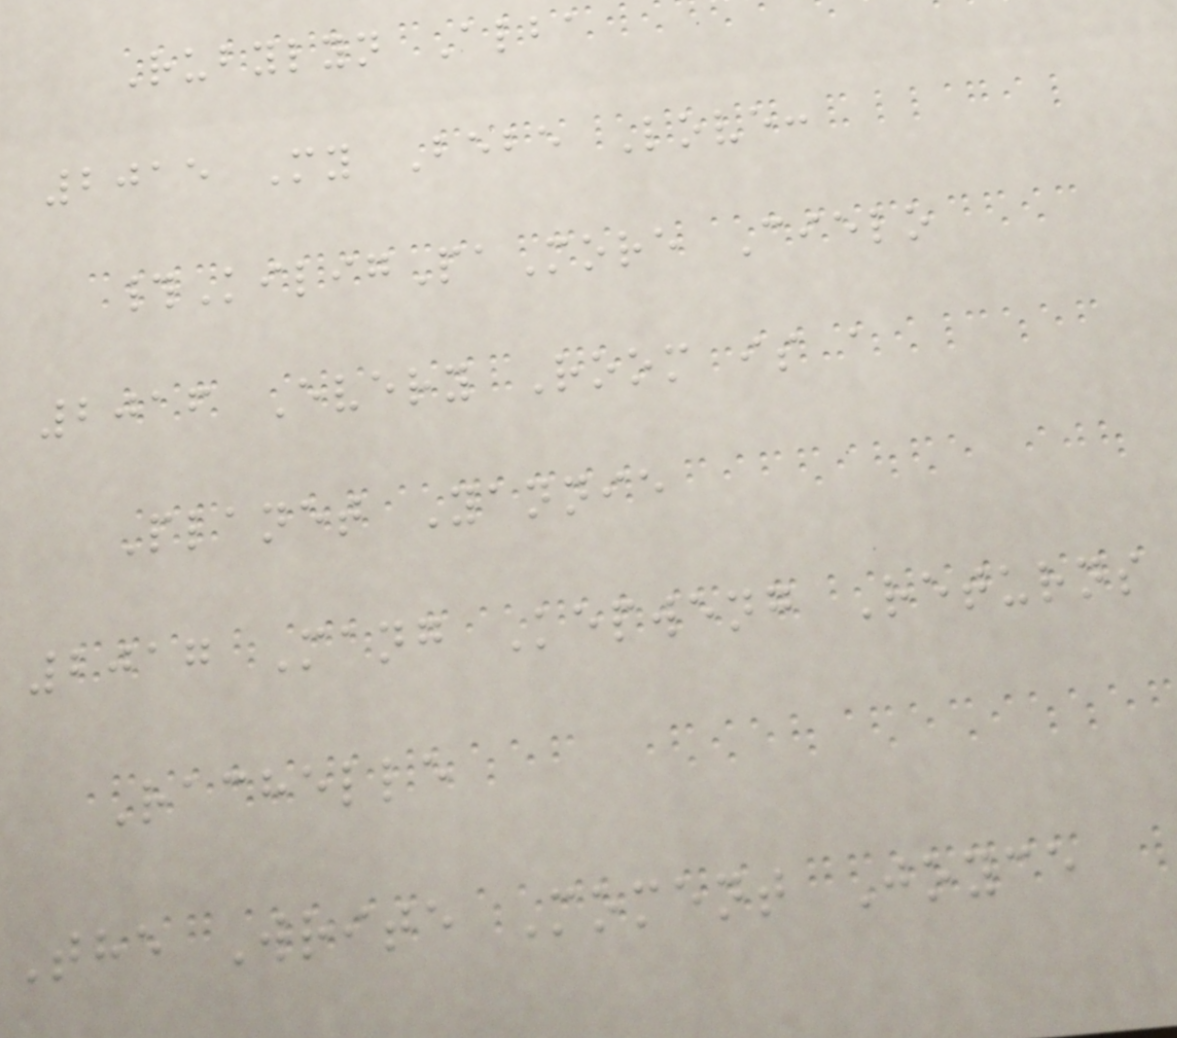Rubylyn Alba
2015 My Bebe Love:
#KiligPaMore Cielo
2016 Every Room is a
Planet Yannie
2017 Mang Kepweng Returns
Rachelle
The Write Moment Joyce
